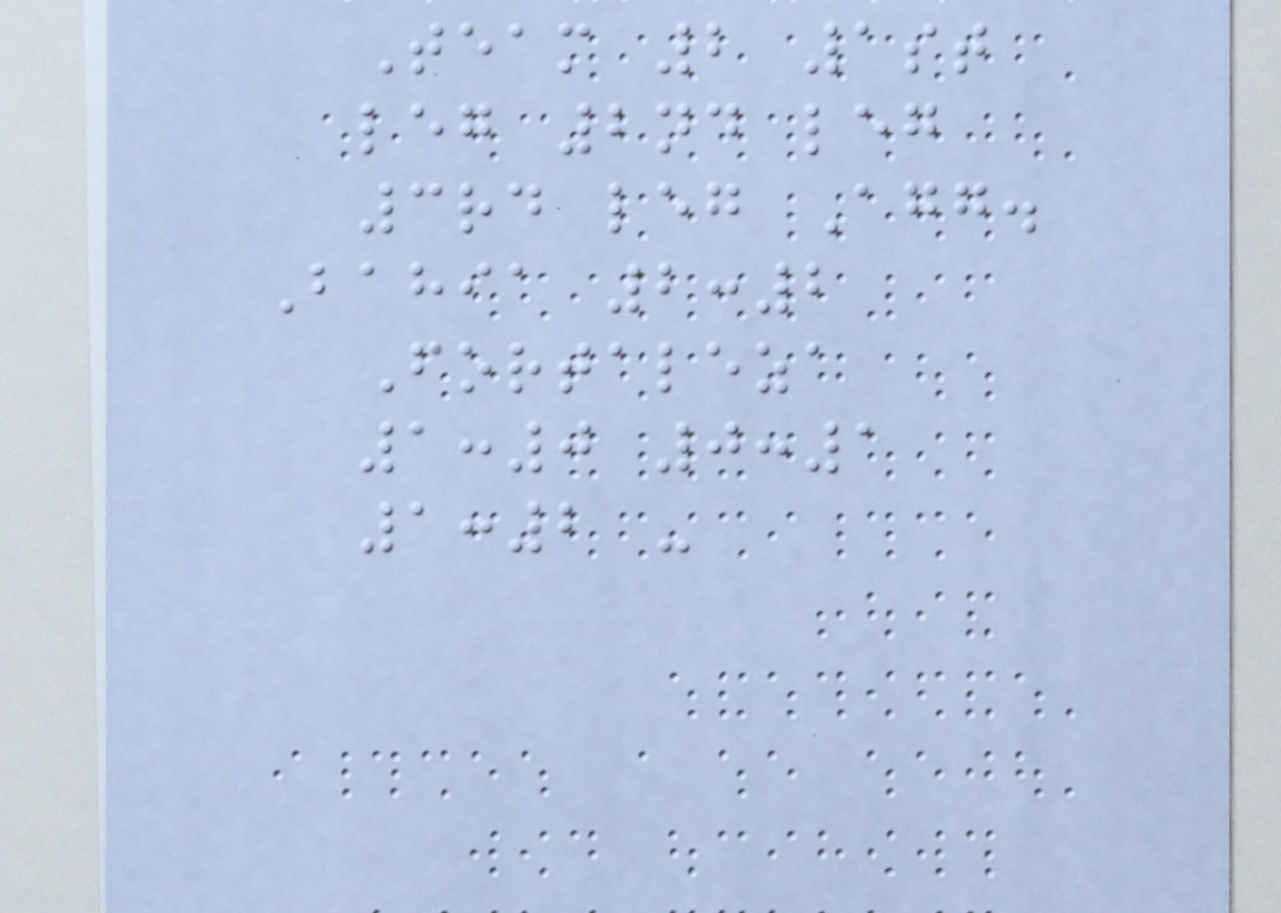Team 2 1st
leg 2nd leg
3rd leg Agg.
Bahia 2:2
Fortaleza
1:0 0:1
1:2 -
